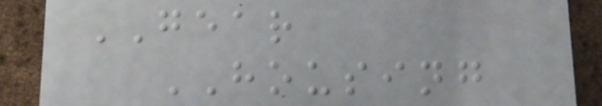GEAR
HOUSING
